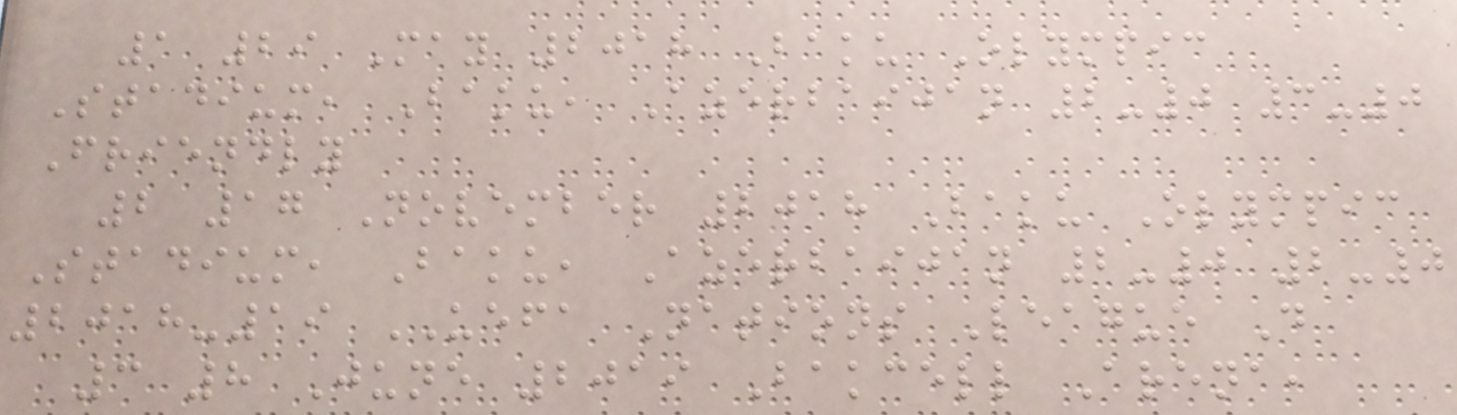1 29 May 2018 Baku Olympic
Stadium, Baku, Azerbaijan 2-0 3-0
Friendly
2 17 November 2018 Baku Olympic
Stadium, Baku, Azerbaijan 2-0 2-0
2018-19 UEFA Nations League D
3 8 June 2019 Bakcell Arena,
